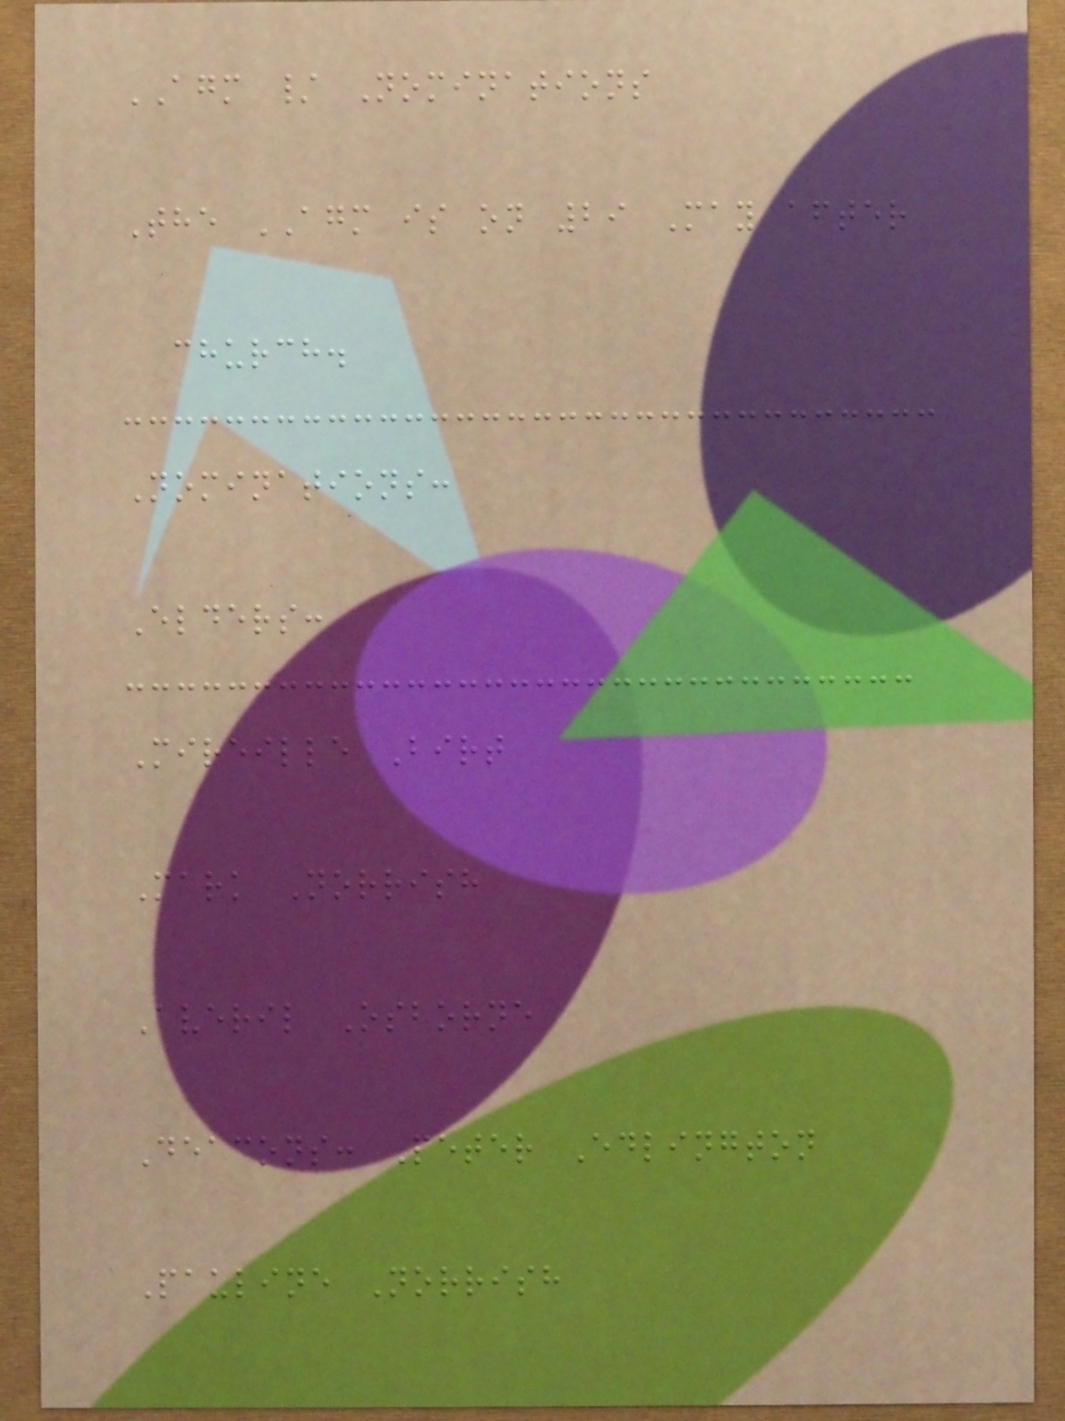AGM / Nominations
The AGM is on 29 May after
church.
Nominations:
Elders:
Mireille Birt
Mark Norrish
Averil Osborne
Deacons: Peter Edlington
Pauline Norrish
